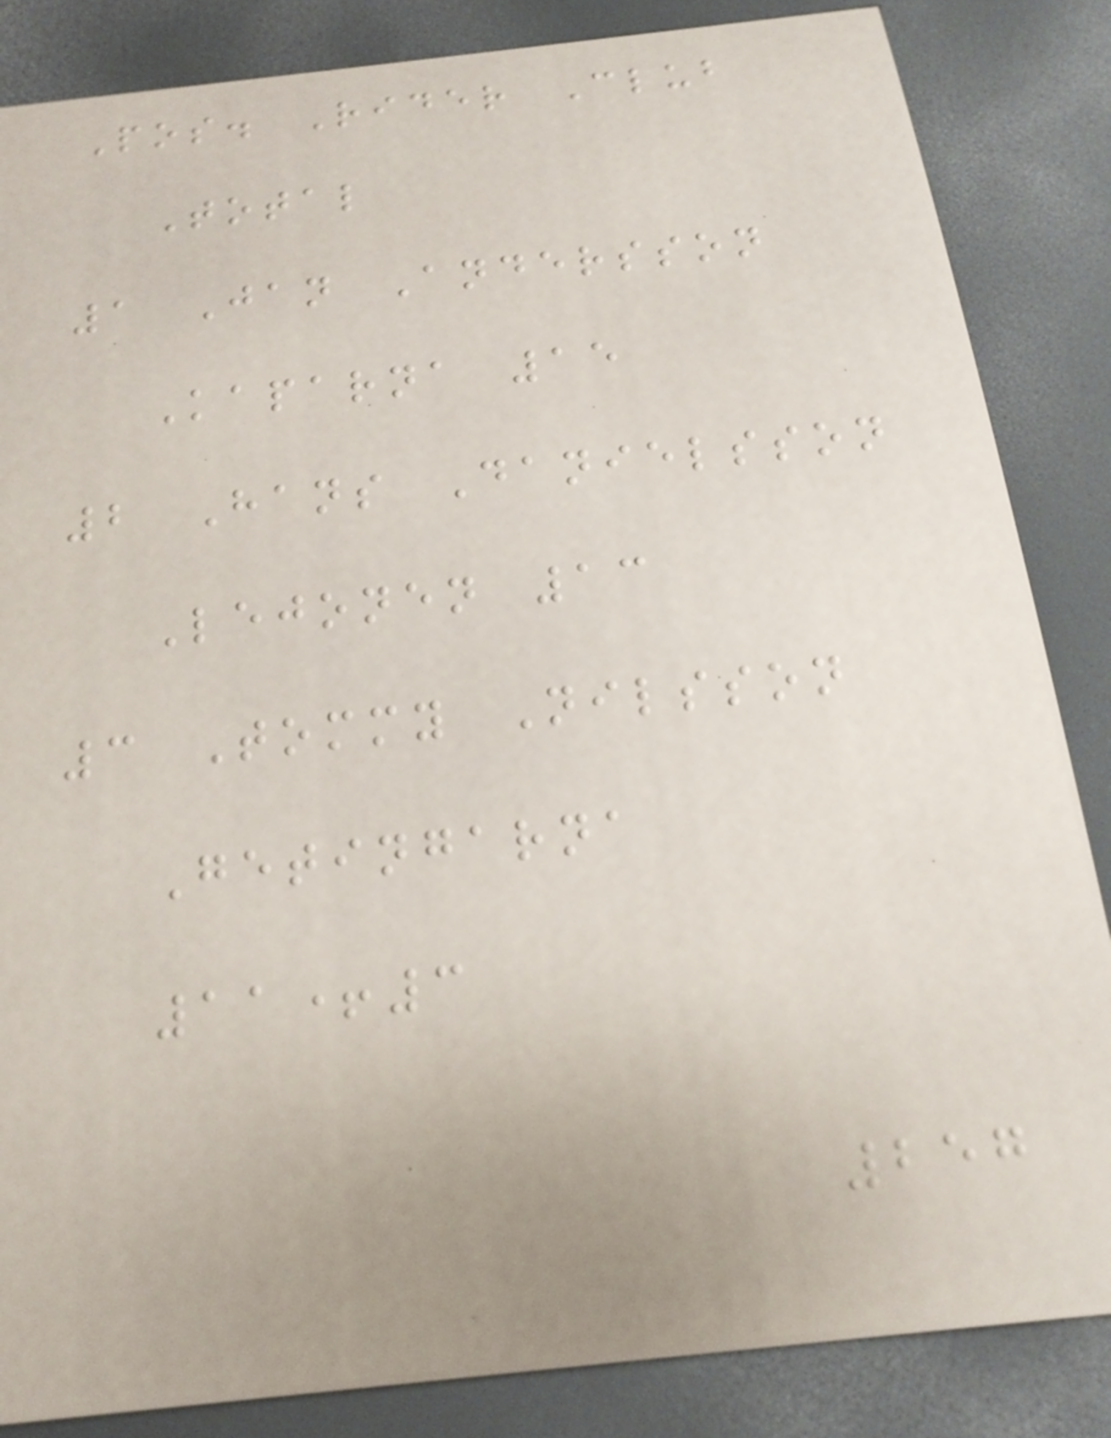Pos. Rider Club
Total
1 Jan Andersson
Kaparna 15
2 Hans Danielsson
Lejonen 13
3 Tommy Nilsson
Getingarna
11+3
257
